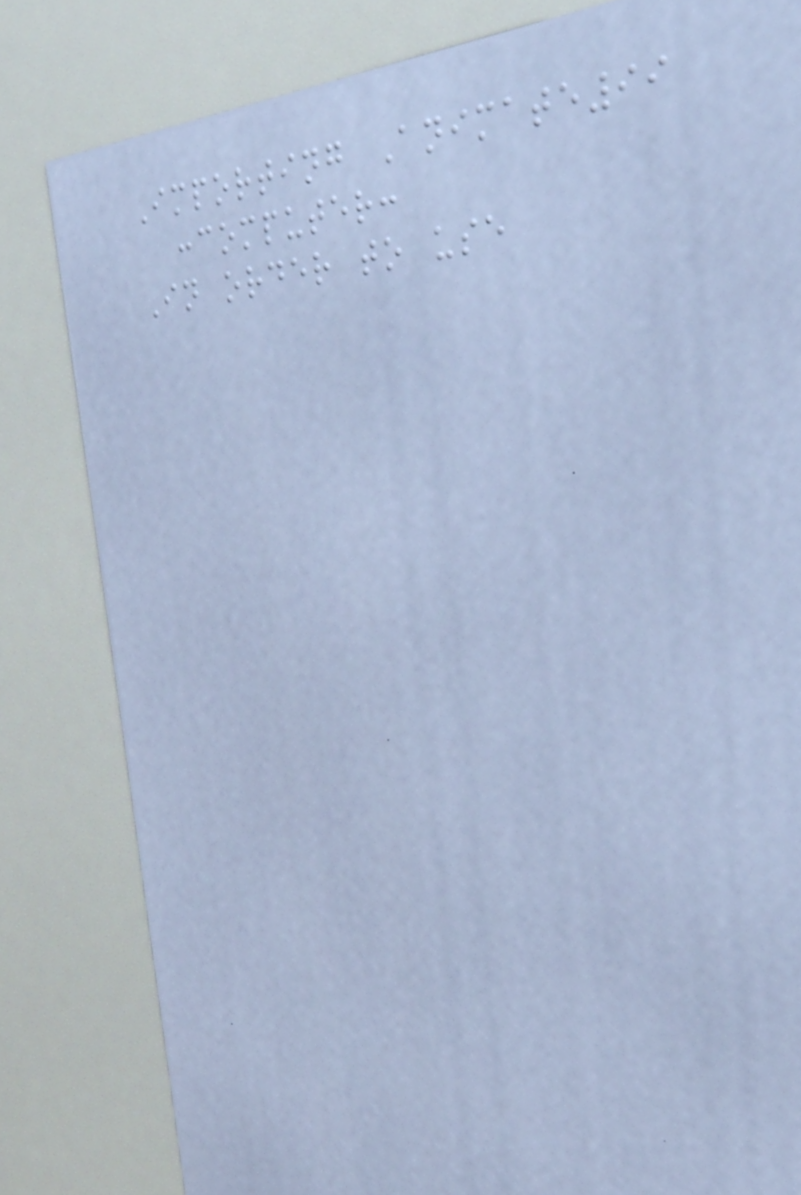Importing Animate99
:computer:
In order to use
